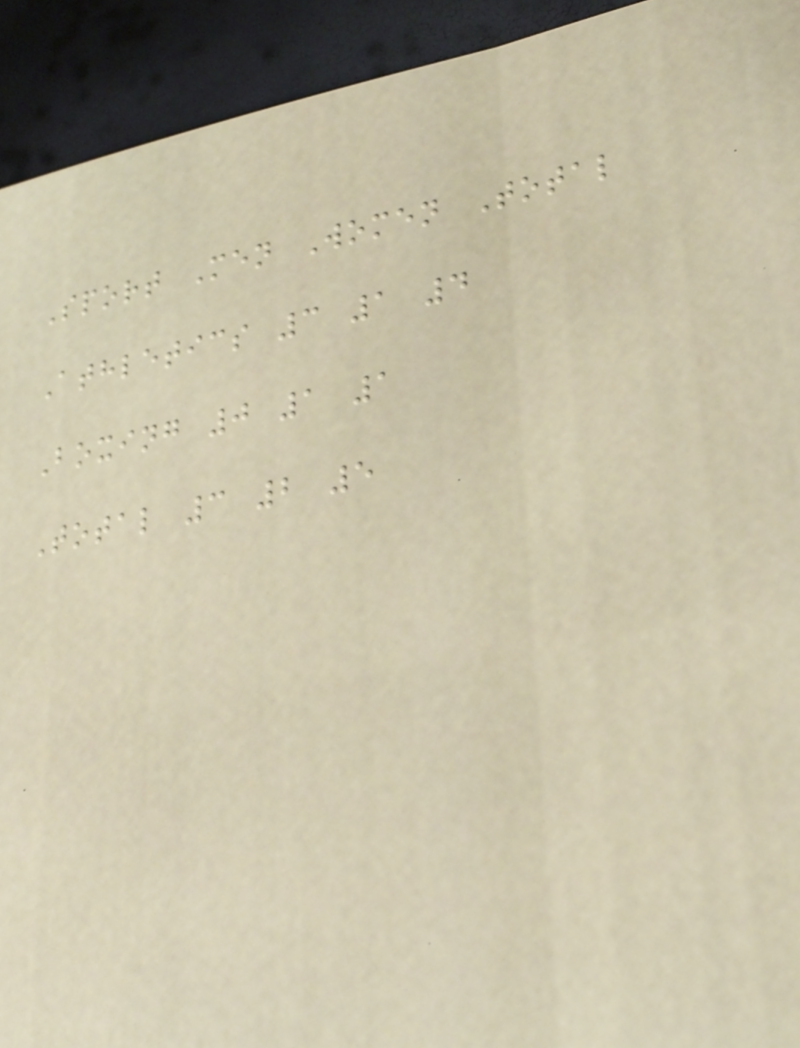Sport Men Women Total
Athletics 3 1 4
Boxing 0 1 1
Total 3 2 5
